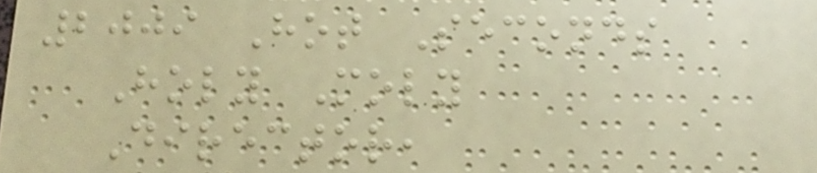2009 Hot Seconds
Holy Moly
Director,
